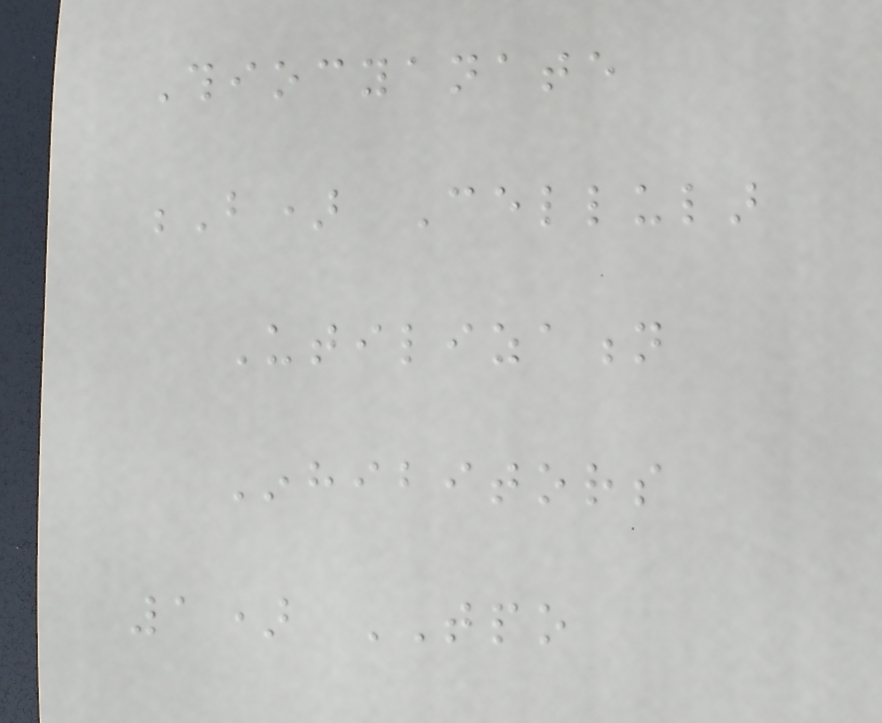Thiocyanate
B) Cellular
Utilization
Inhibitors
1) TPO
